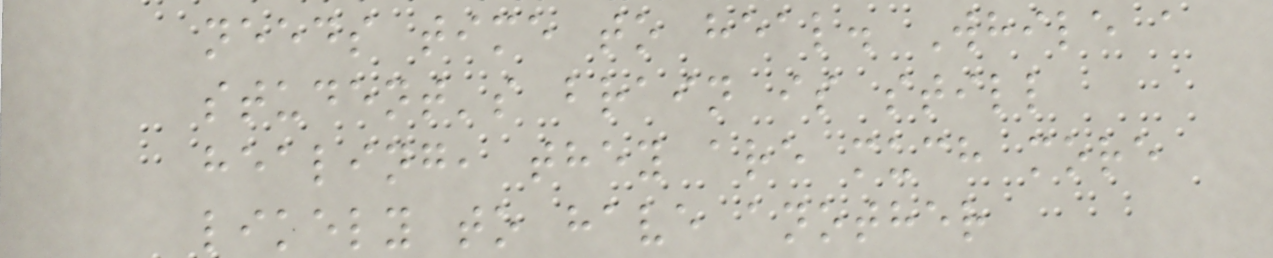needs time to heal. While a
student's brain is still
healing, they are much more
likely to have another
